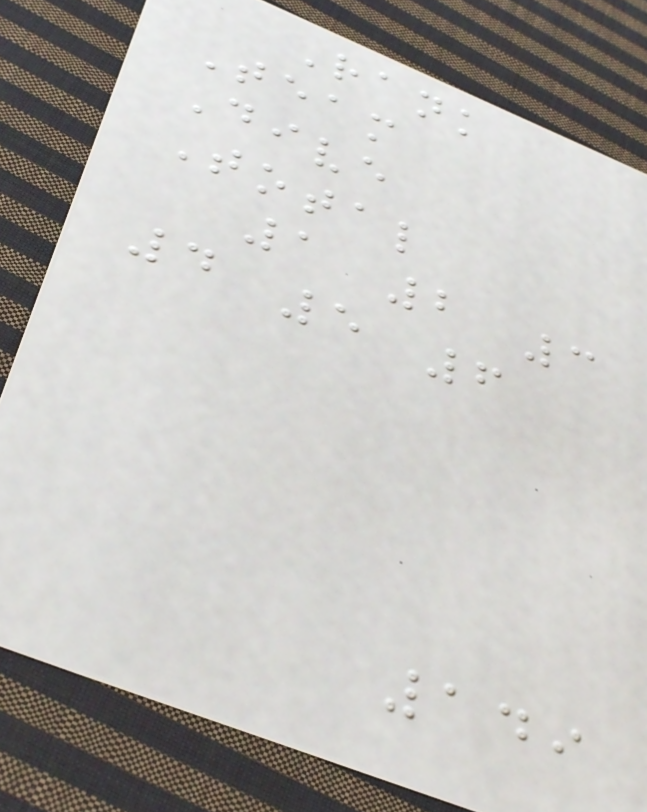Rank
Team
Dive
Total
1 2 3
4 5 6
149
